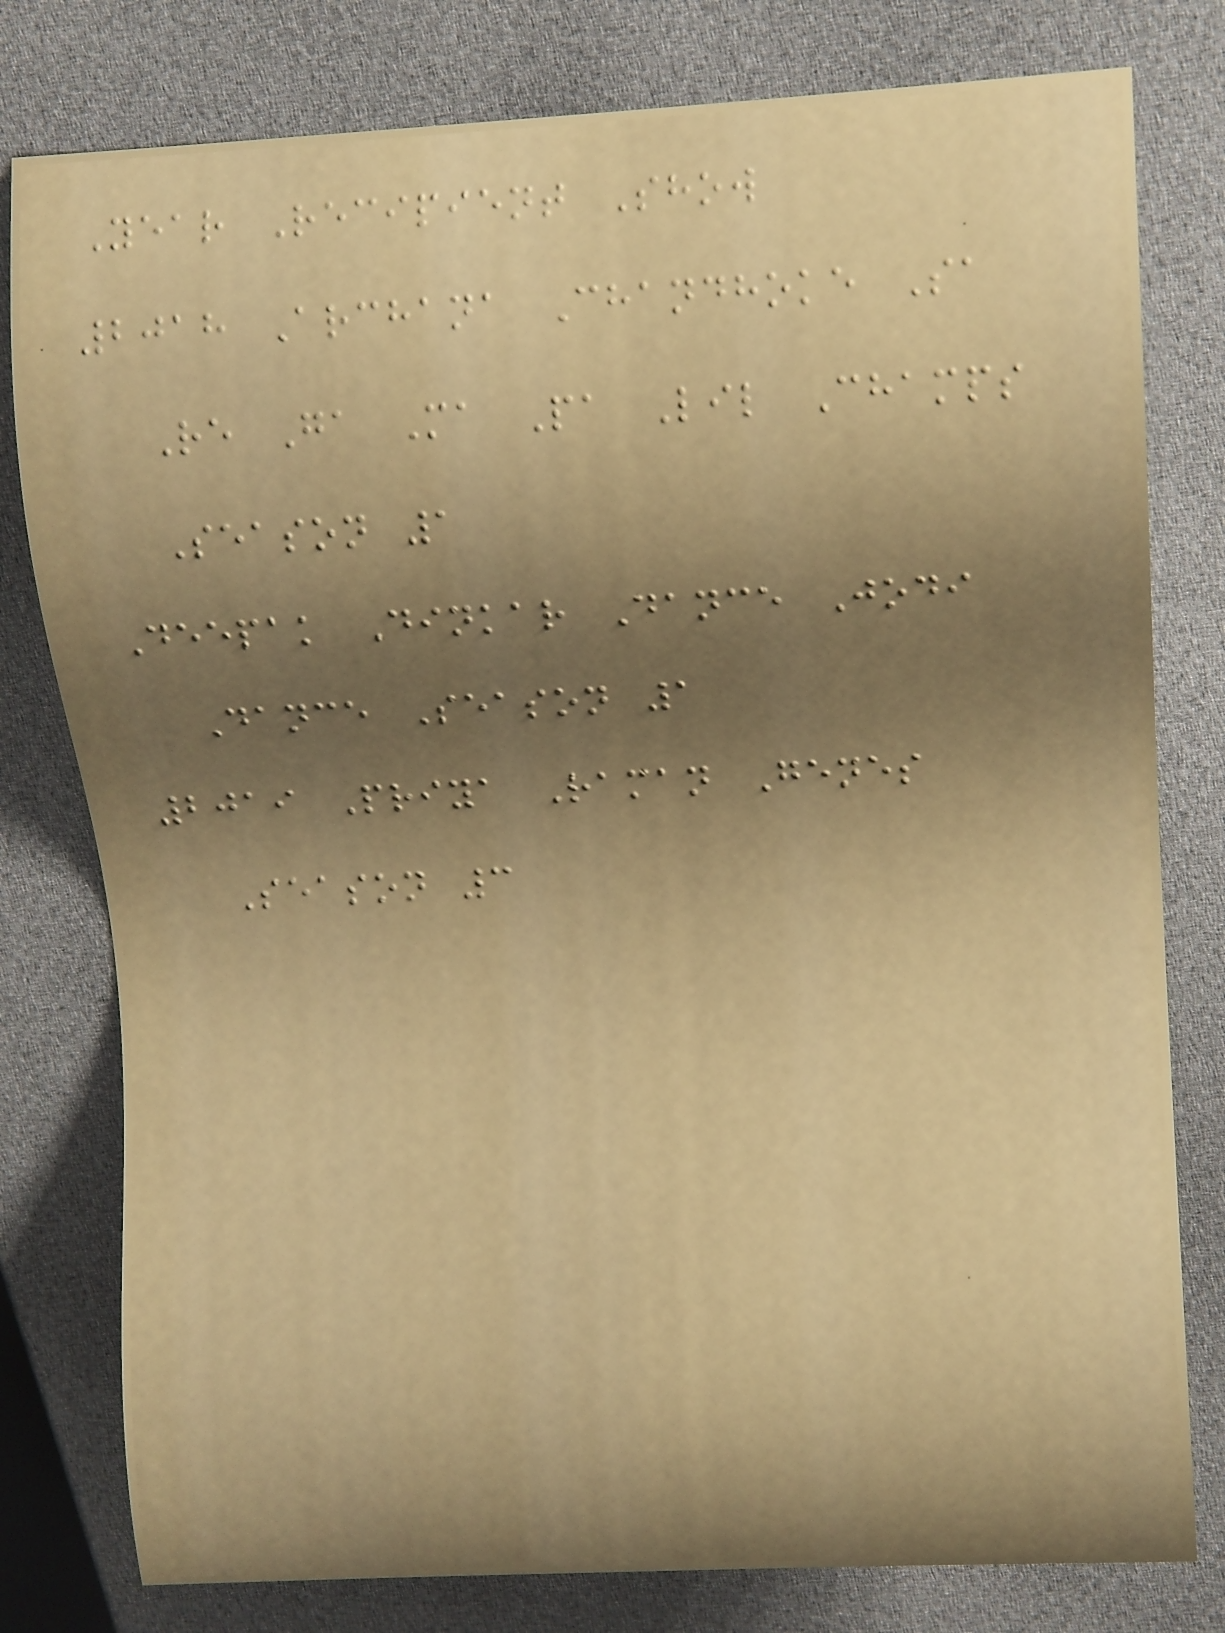Year Recipient Show
2018 Archana Chandhoke Sa
Re Ga Ma Pa Lil Champs
Season 1
Deepak Dinkar Dance Jodi
Dance Season 1
2019 Priya Raman Genes
Season 3
